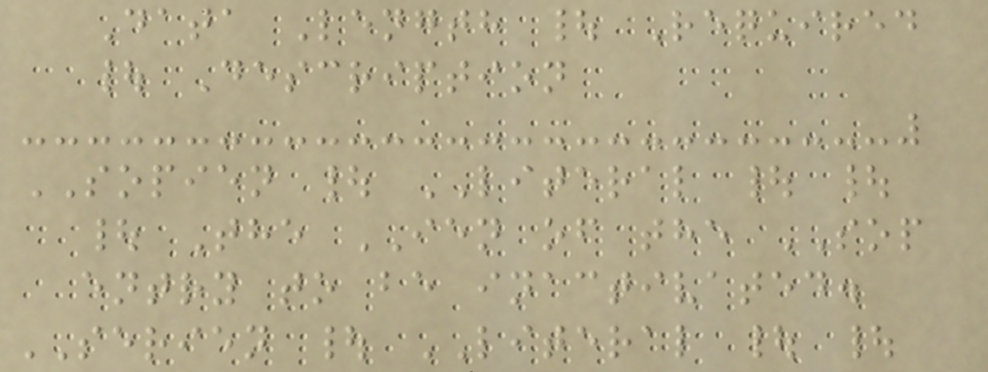Data Length | Required
| Description
SOPIEN | LITERAL | |
| The IEN of the SOP
entry to be inactivated.
SERIEN | LITERAL | |
